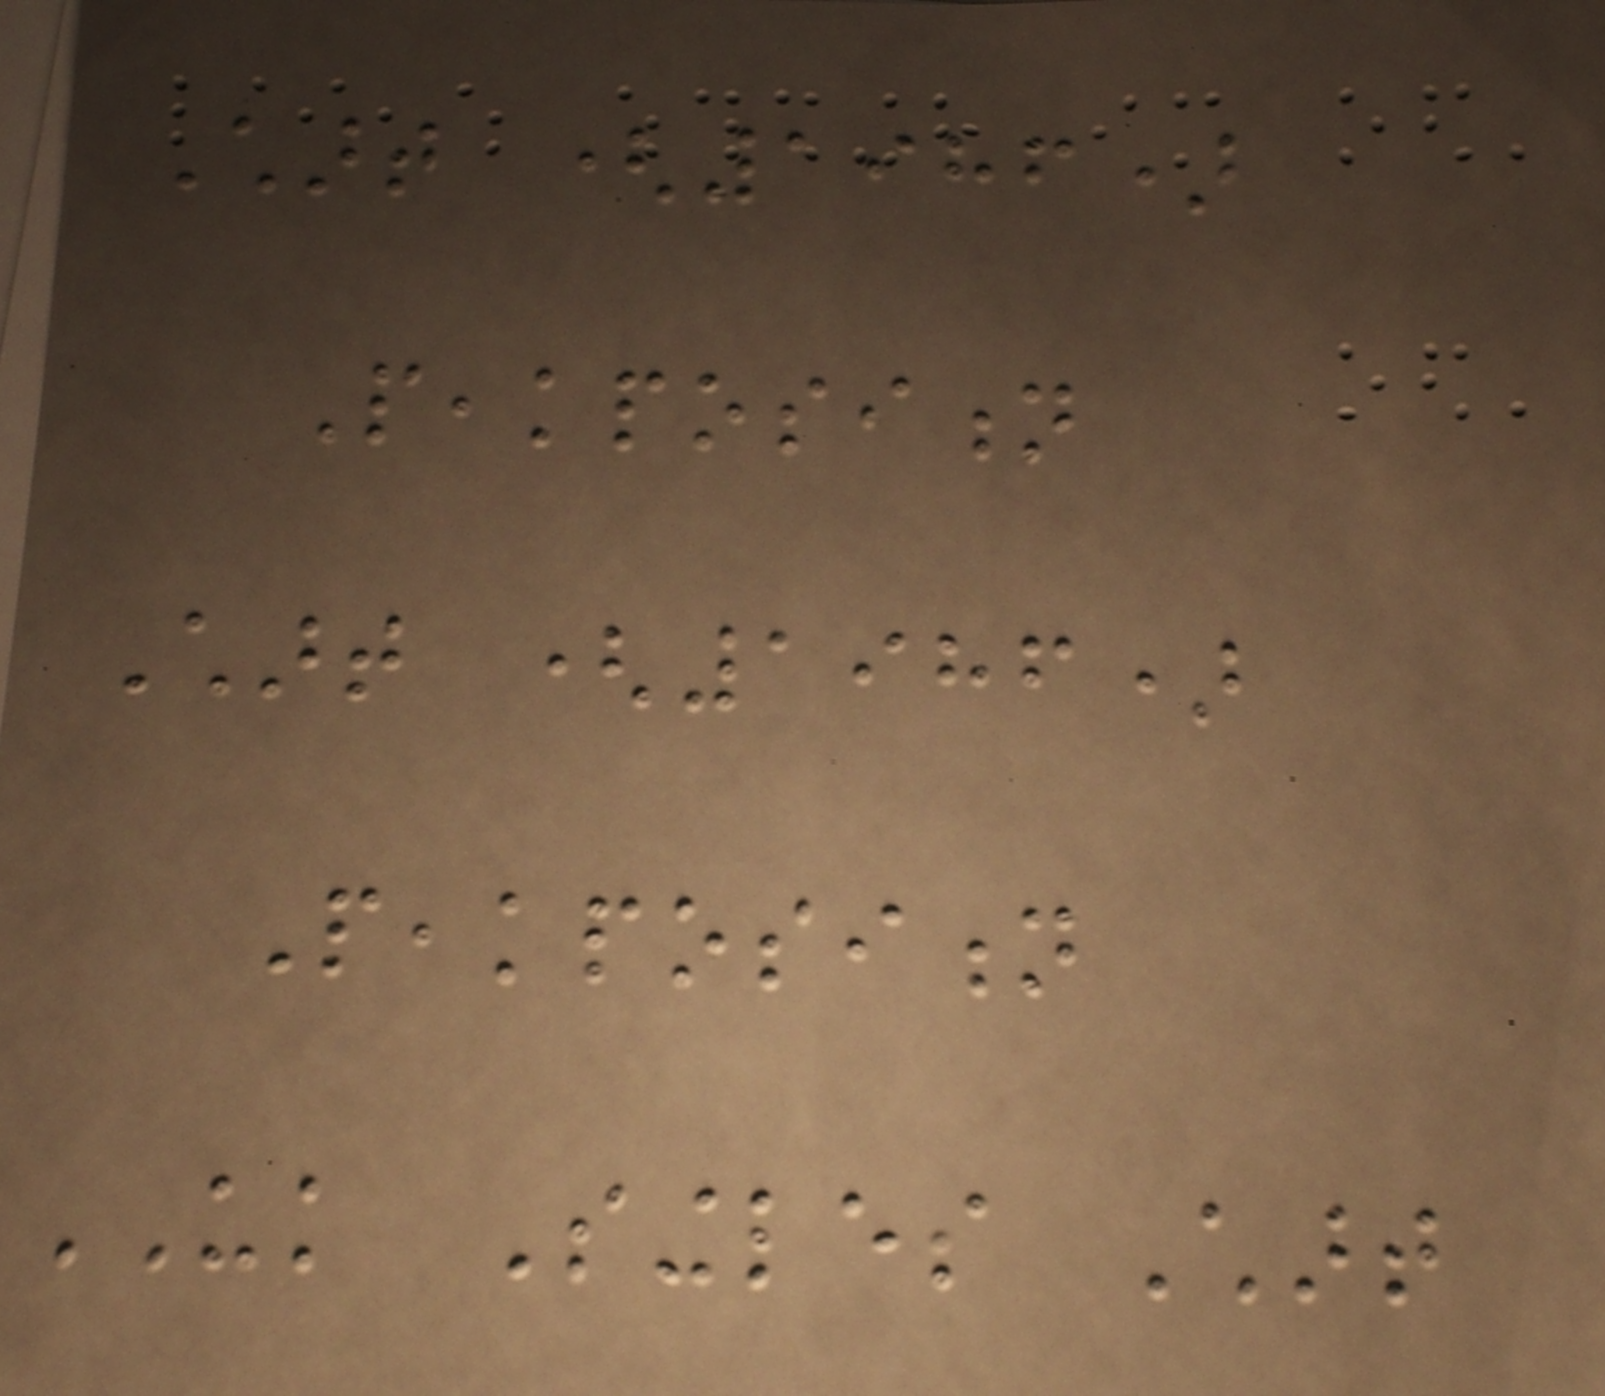Chart (1986)
Peakposition
Chart (1986)
Peakposition
UK Singles Chart
